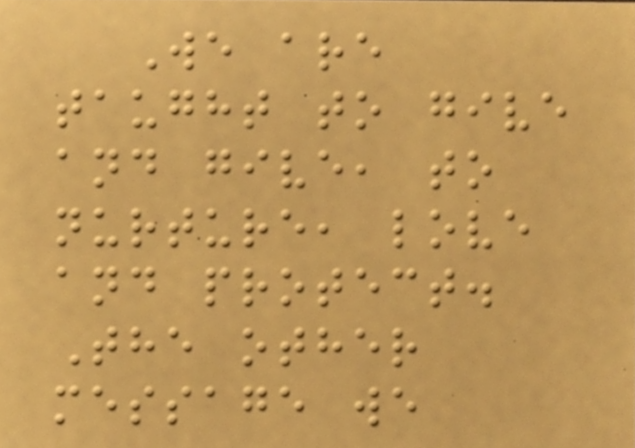We are
taught to give
and give, to
nurture, love
and protect.
The other
message we
